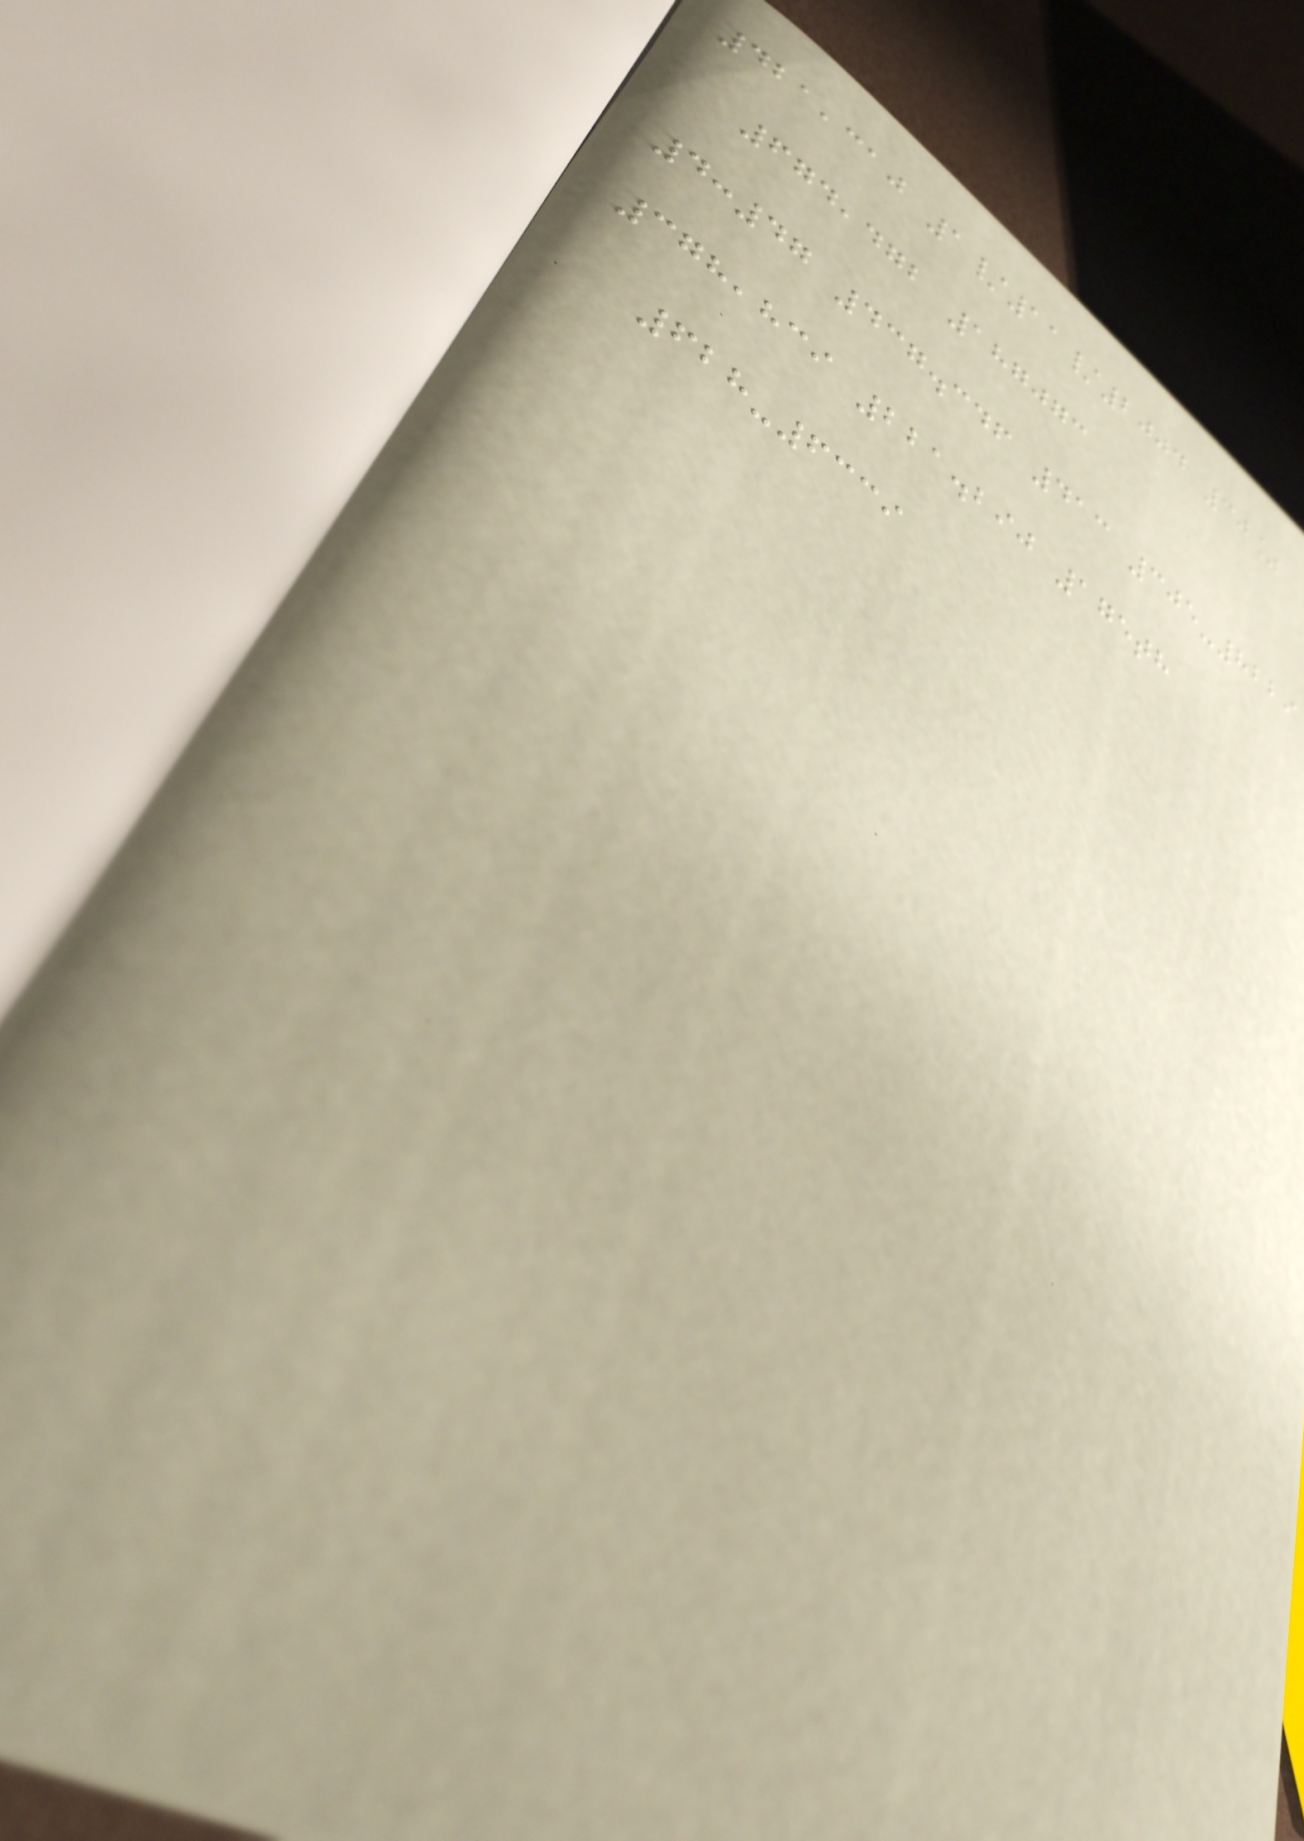421,310 1/11/2004 30%
674,472 187073
4:47 437.346 413 305-8229
378,839 221.290 175th
628-6339
